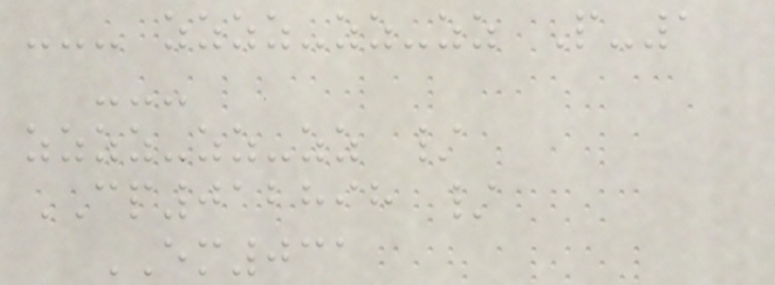--- zzzz-zz-zz P-1
---
zzzz-zz-zz /
CP012898 /
EM031
